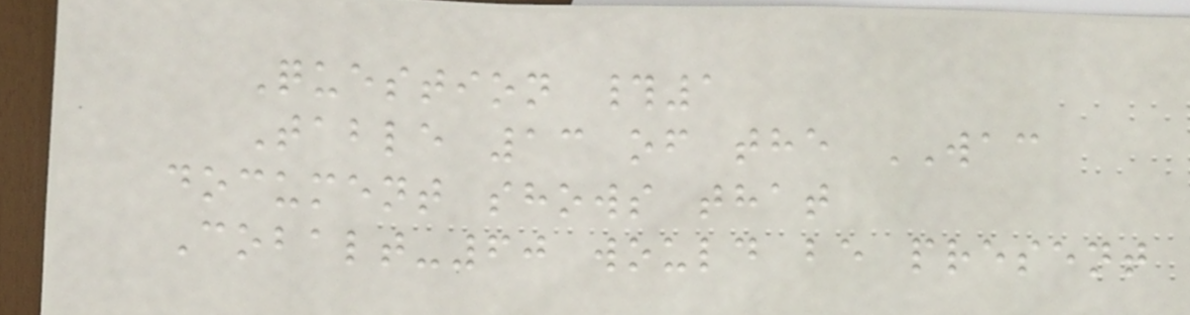Question #1
Table 13 of the WAC
document shows that
Cobalt-60 would be present
